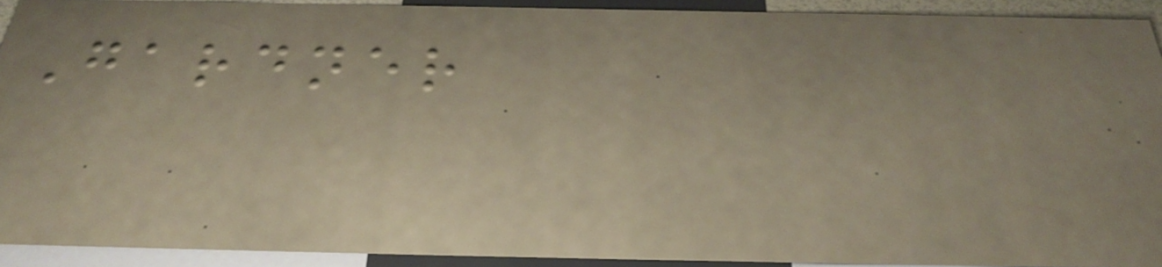Gardner
